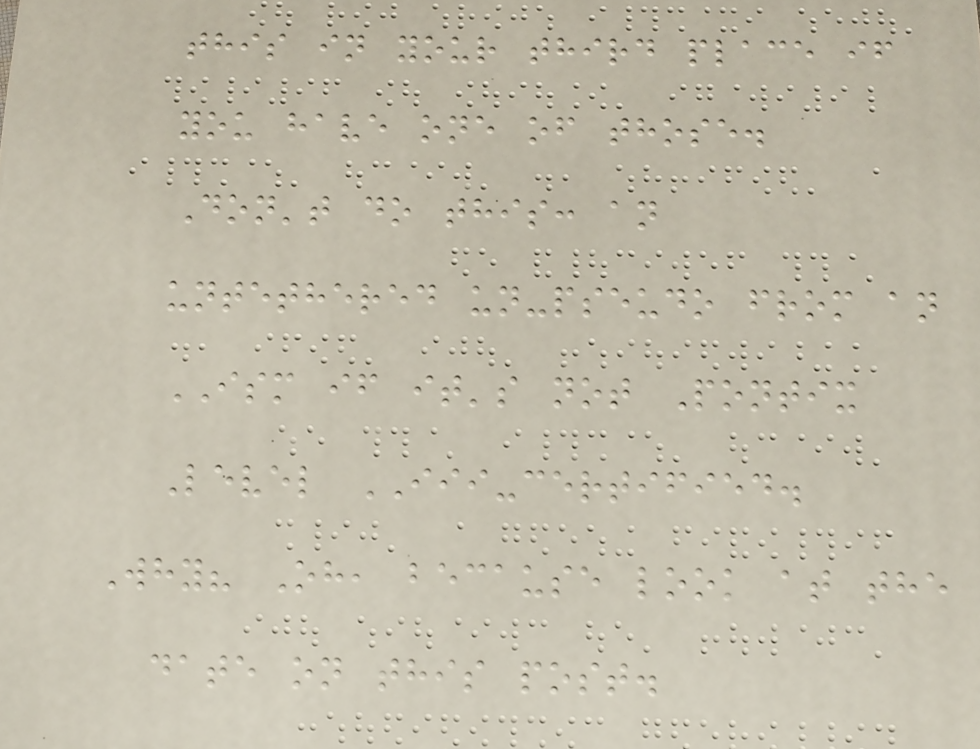this in your third place if
you have one of those.
Don't do this: an
untethered un-pseudo from an
ISM if it's not Pontix
Level III-certified.
Why? Oh, because look at the
date on this post.
